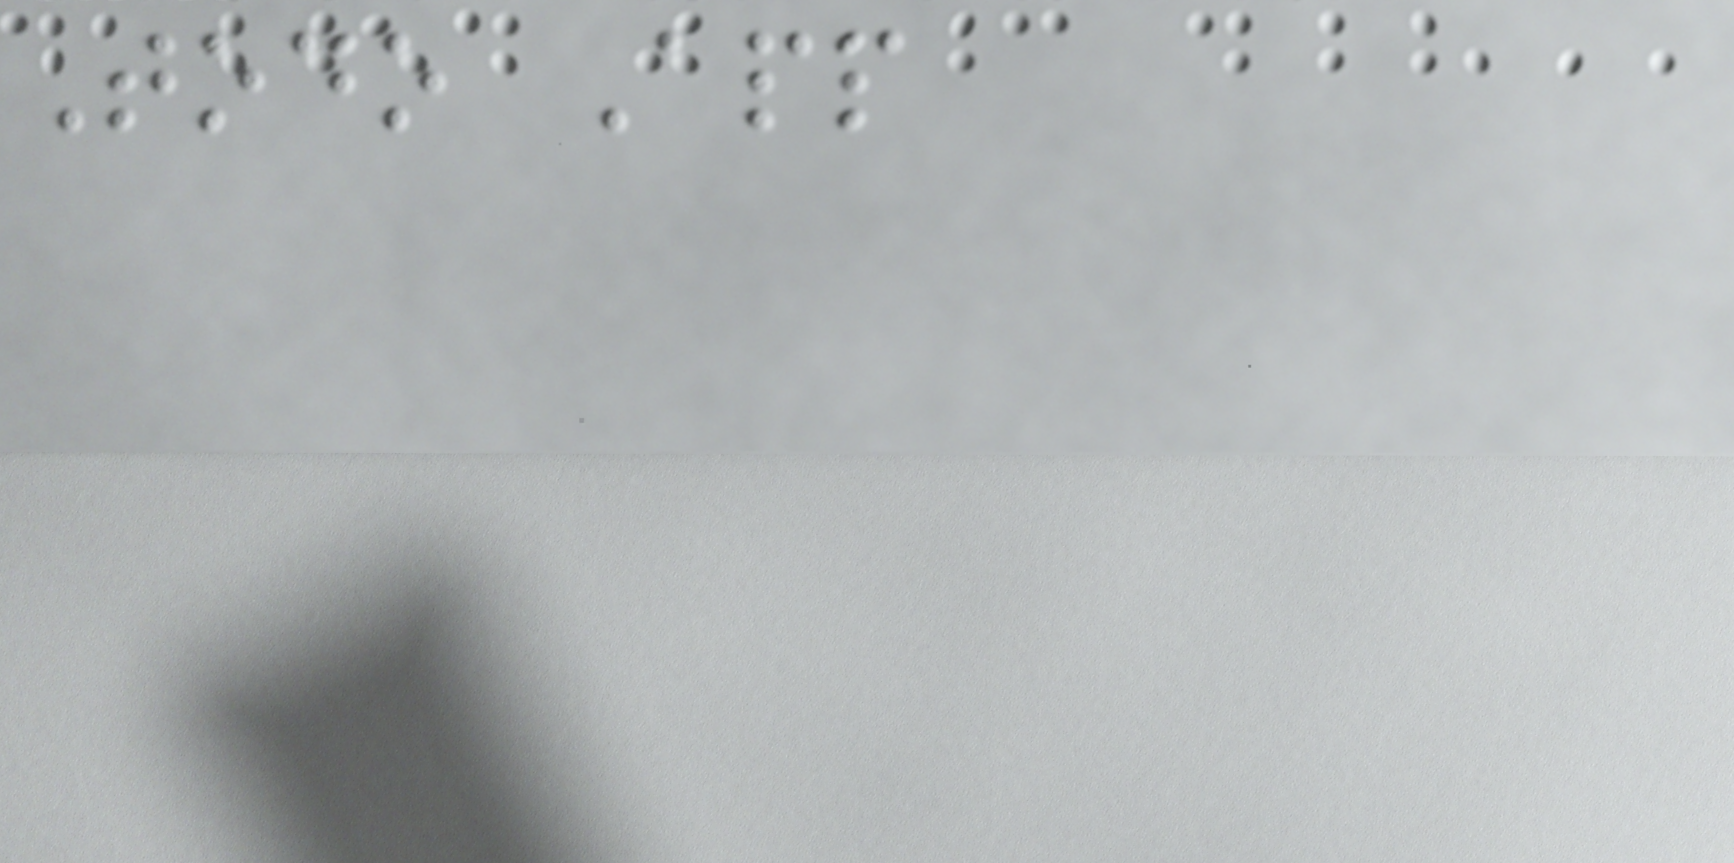Todo App
